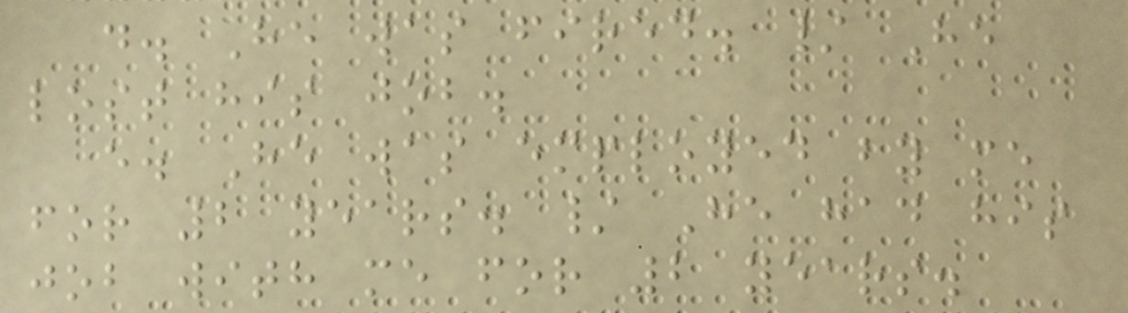d. He was fired. / He
lost his job.
e. He was employed by me
for 2 years. / He had his
job with me for 2 years.
